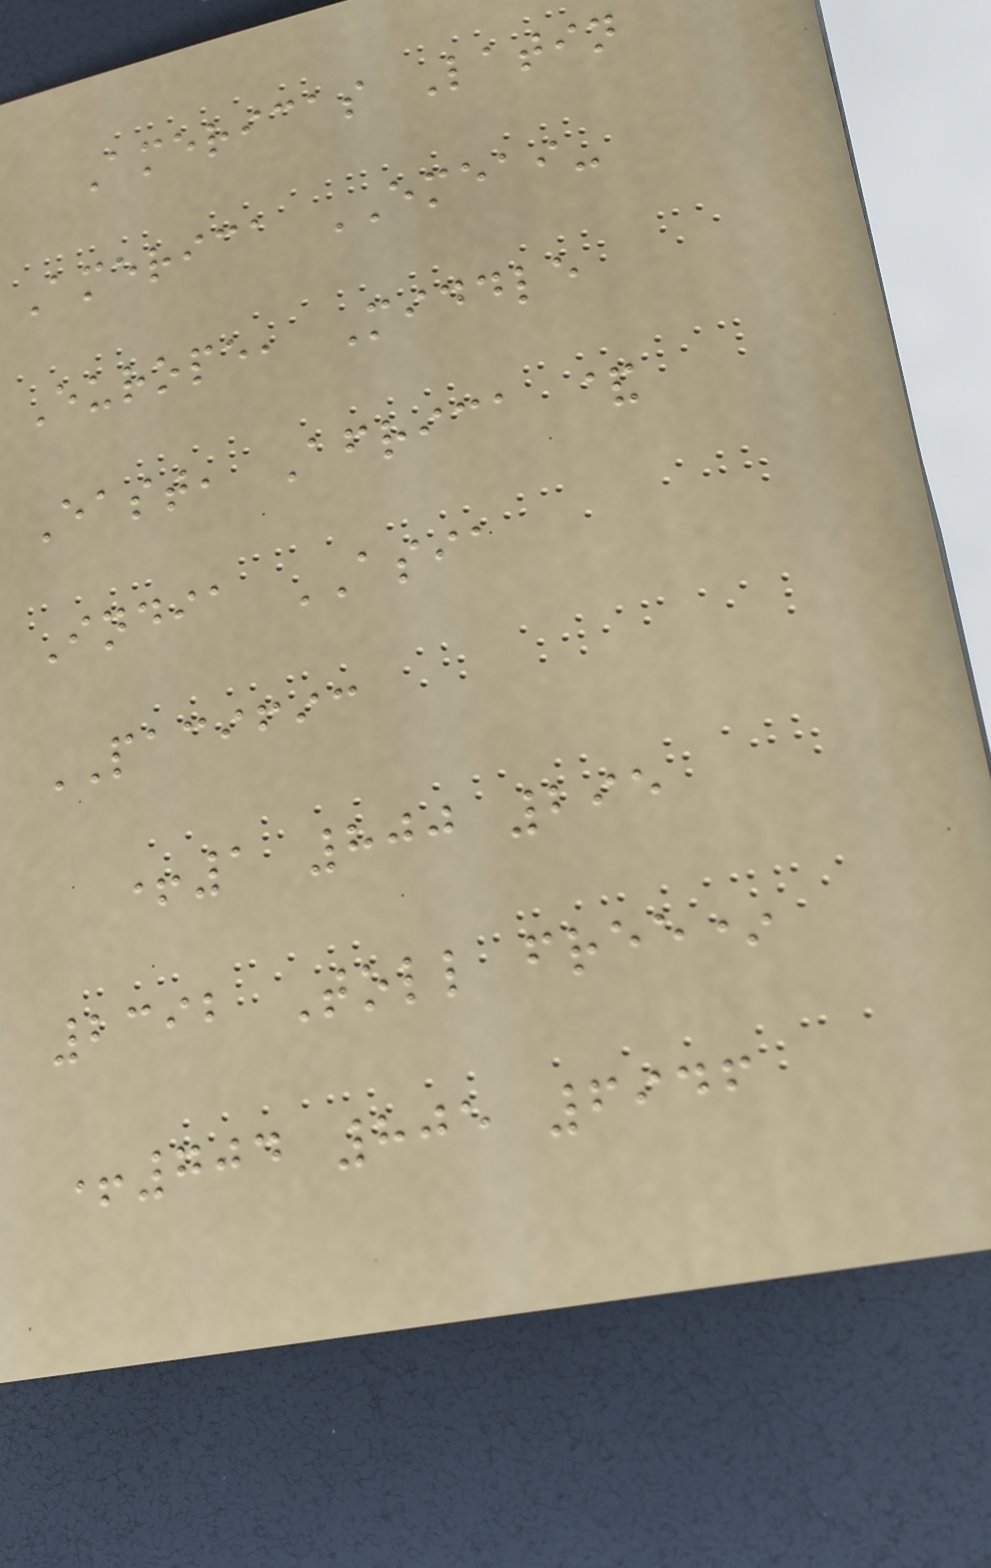Americas Latin
America EMEAI-
Europe, Middle
East, Africa &
India ASIA
PACIFIC
+1 800 295
2392 Toll free*
+704 805 6946
